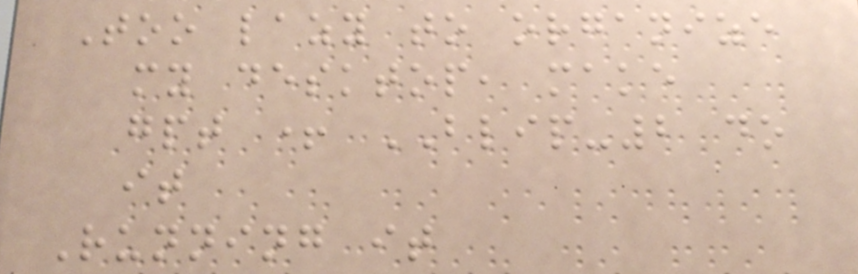Too lazy to organize
my desktop, make
gpt + BLIP-2 do
it
Running it
